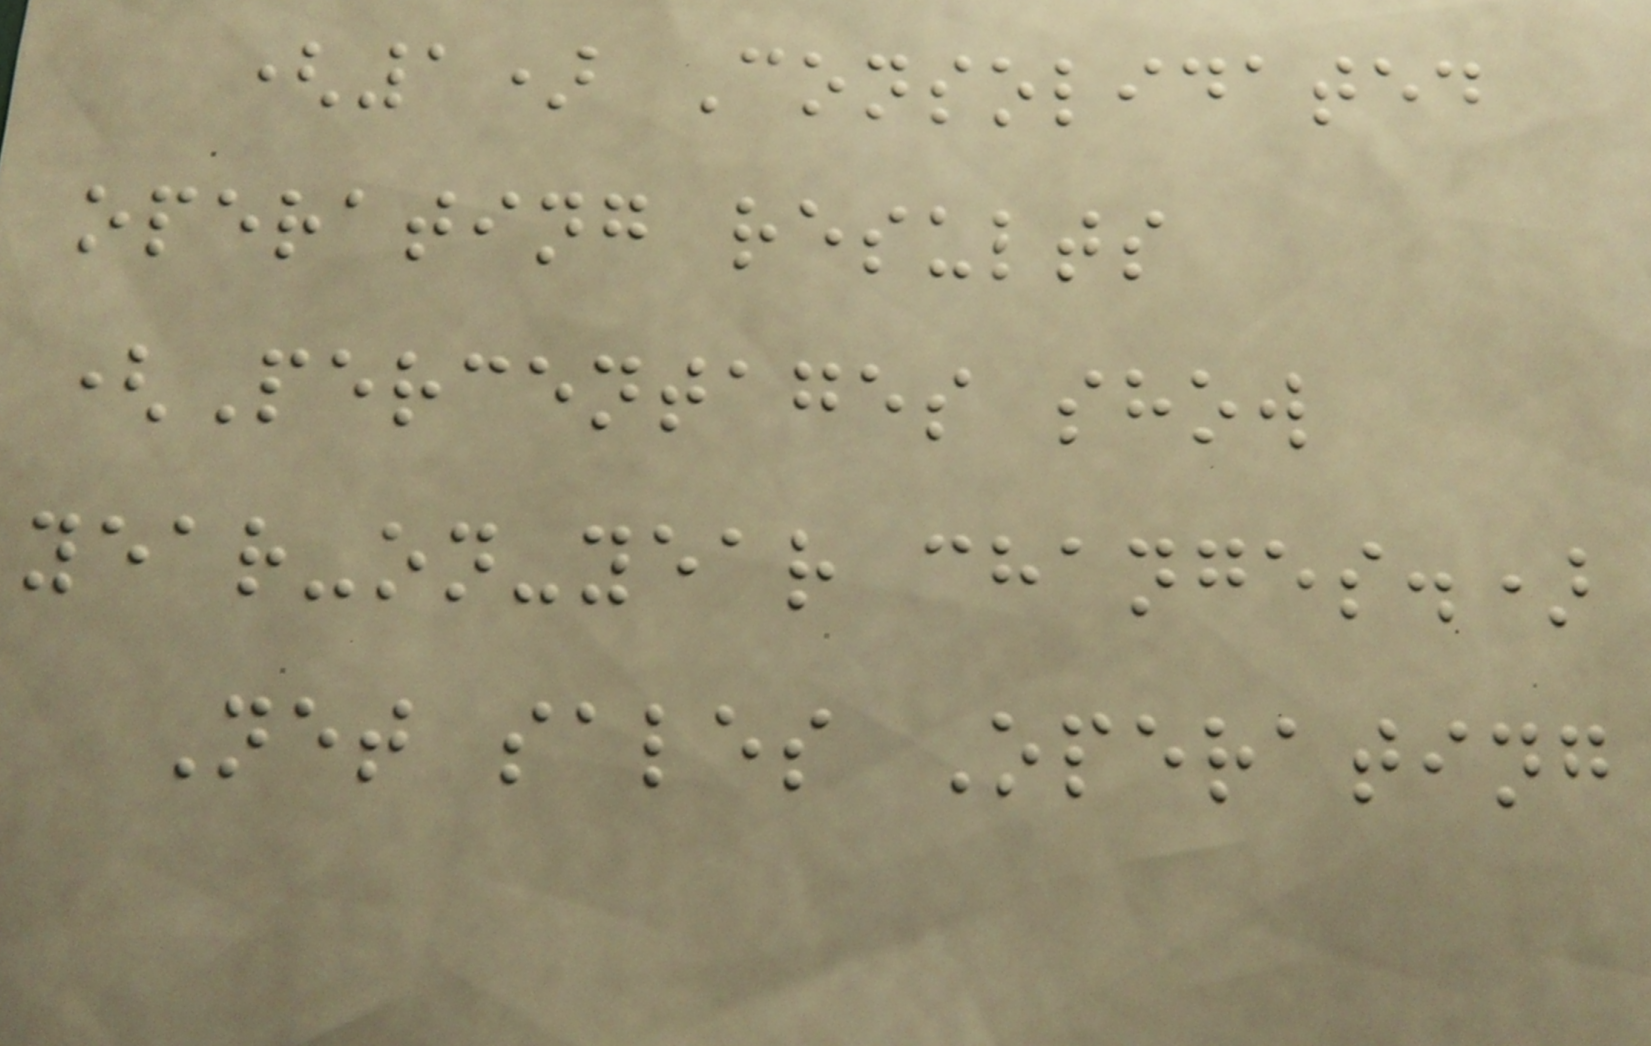(1) Consolidated
operating results
(Percentages show
year-on-year changes.)
Net sales Operating
